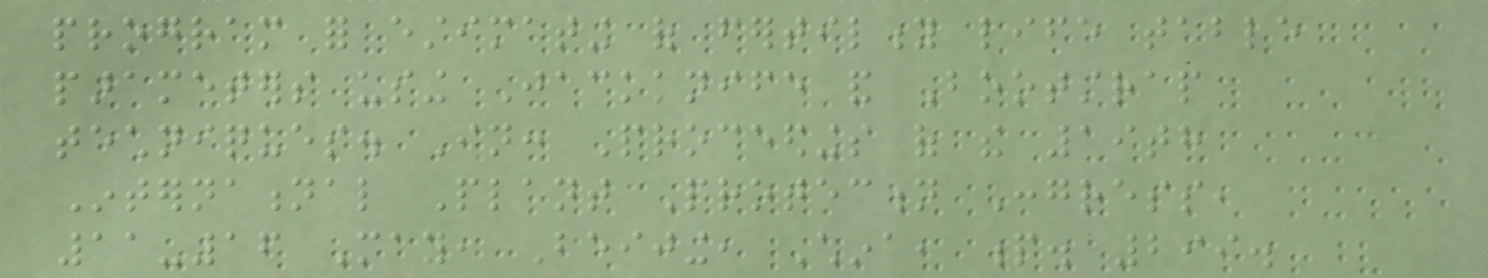program for estimating of fertility life table
parameters using Jackknife and Bootstrap
techniques. In: Proceedings of the 19th
International Plant Protection Congress,
11-16 May, Beijing, China, p. 299.
